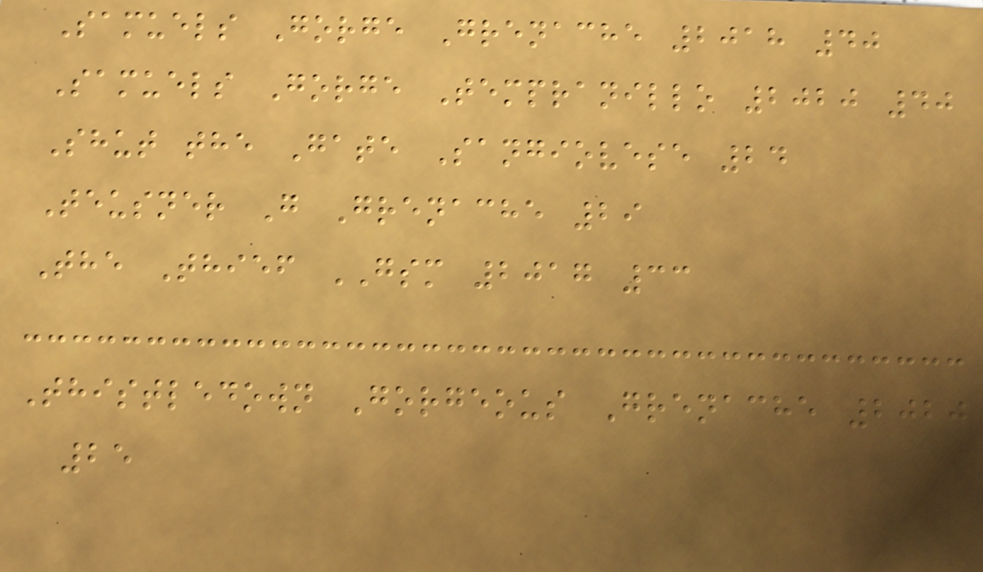Samuels Gorge Grenache 2018 40
Samuels Gorge Tempranillo 2020 40
Shut the Gate Sangiovese 24
Teusner G Grenache 29
The Thief GSM 2017 33
Thistledown Gorgeous Grenache 2020
25
